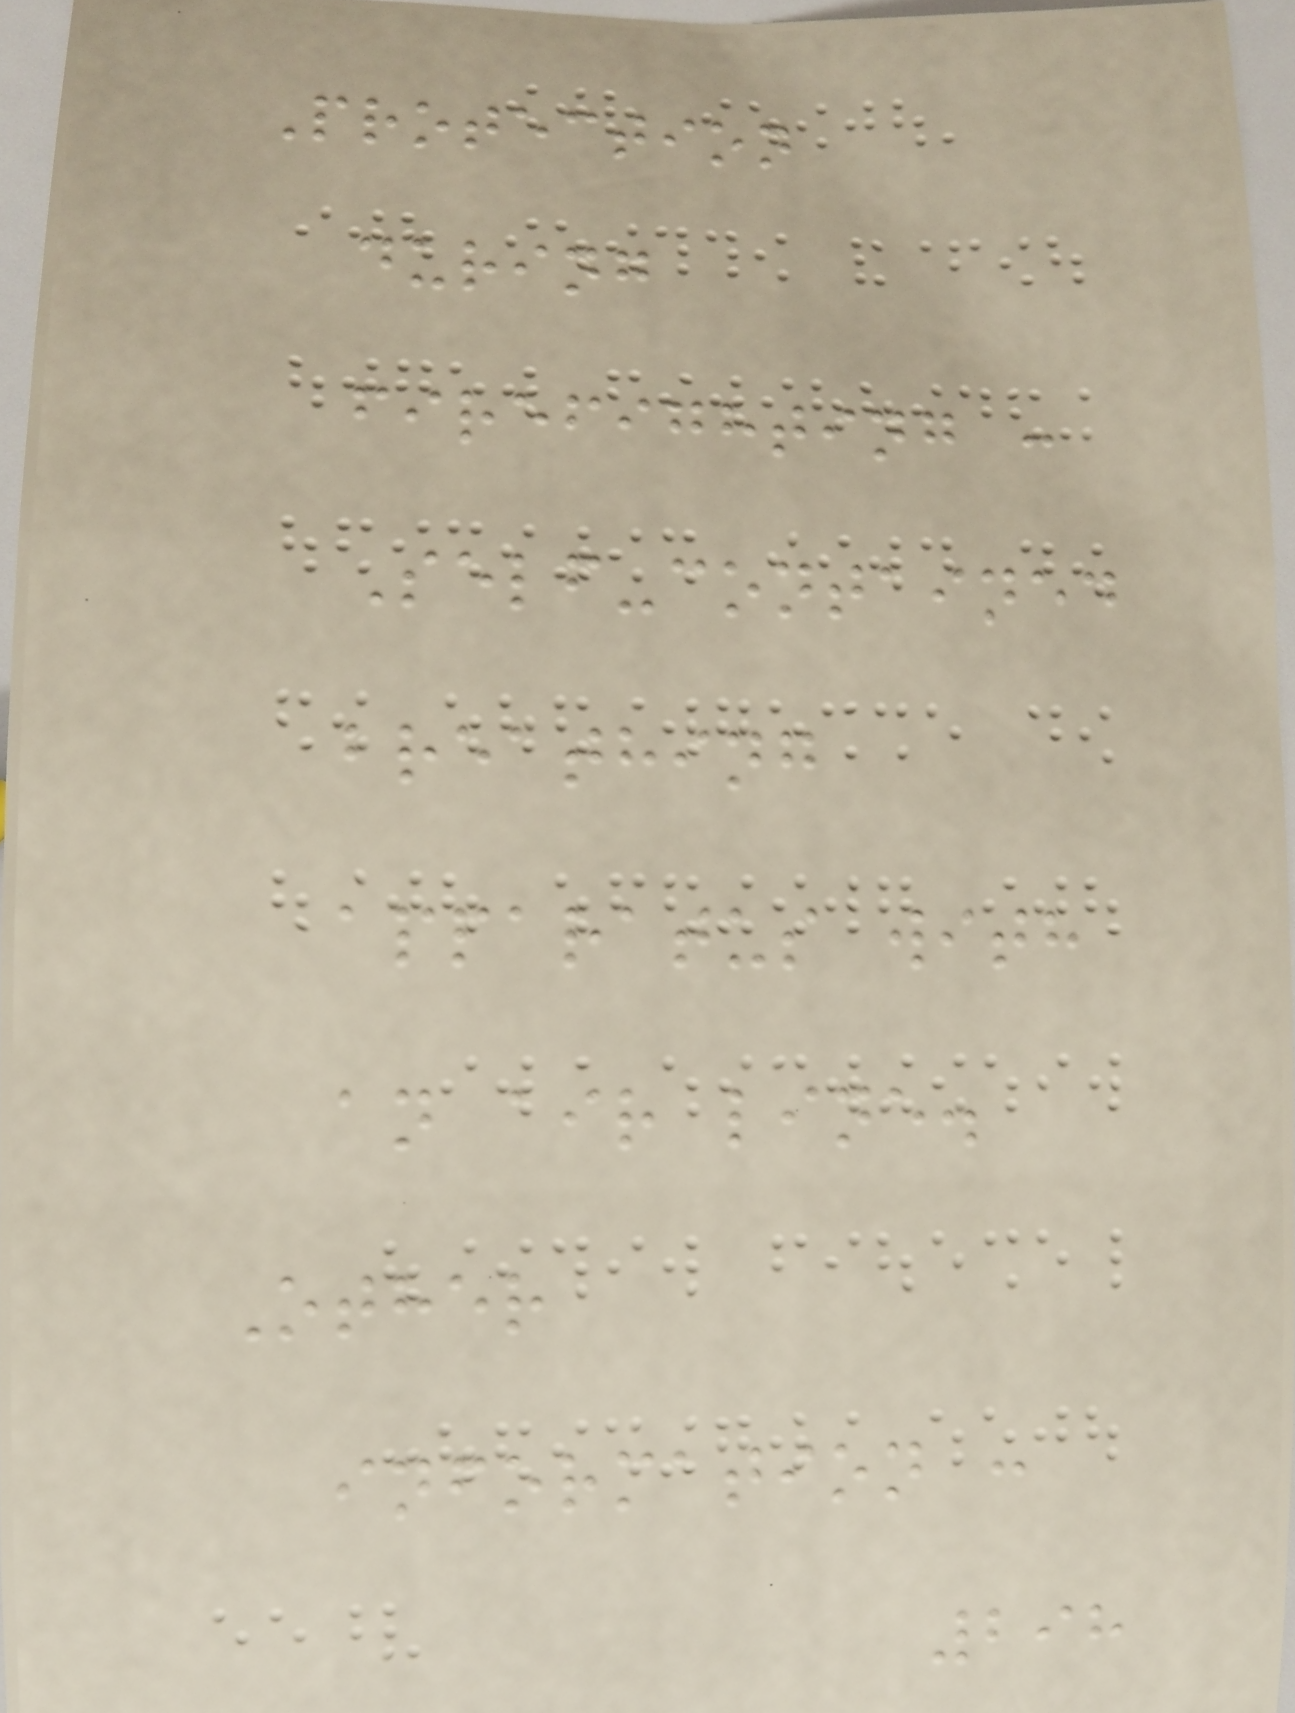Protection
during
firefighting :
Self-contained
breathing
apparatus with
an air line.
Other
information :
298
